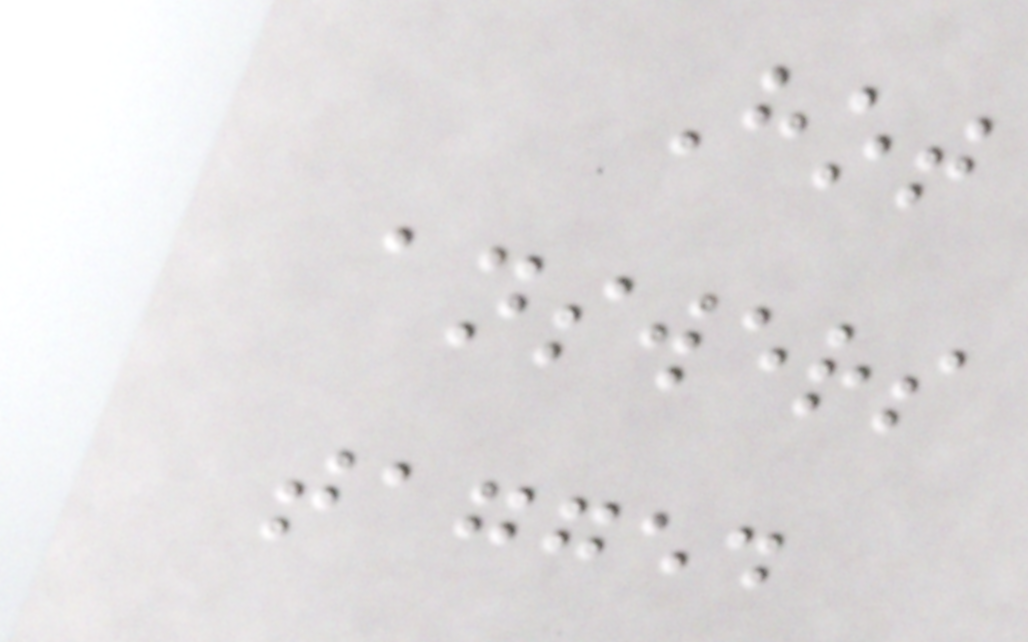Hot
answers
tagged
